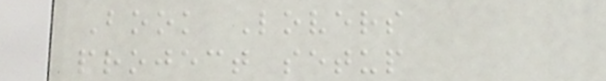Book Lovers
project setup
